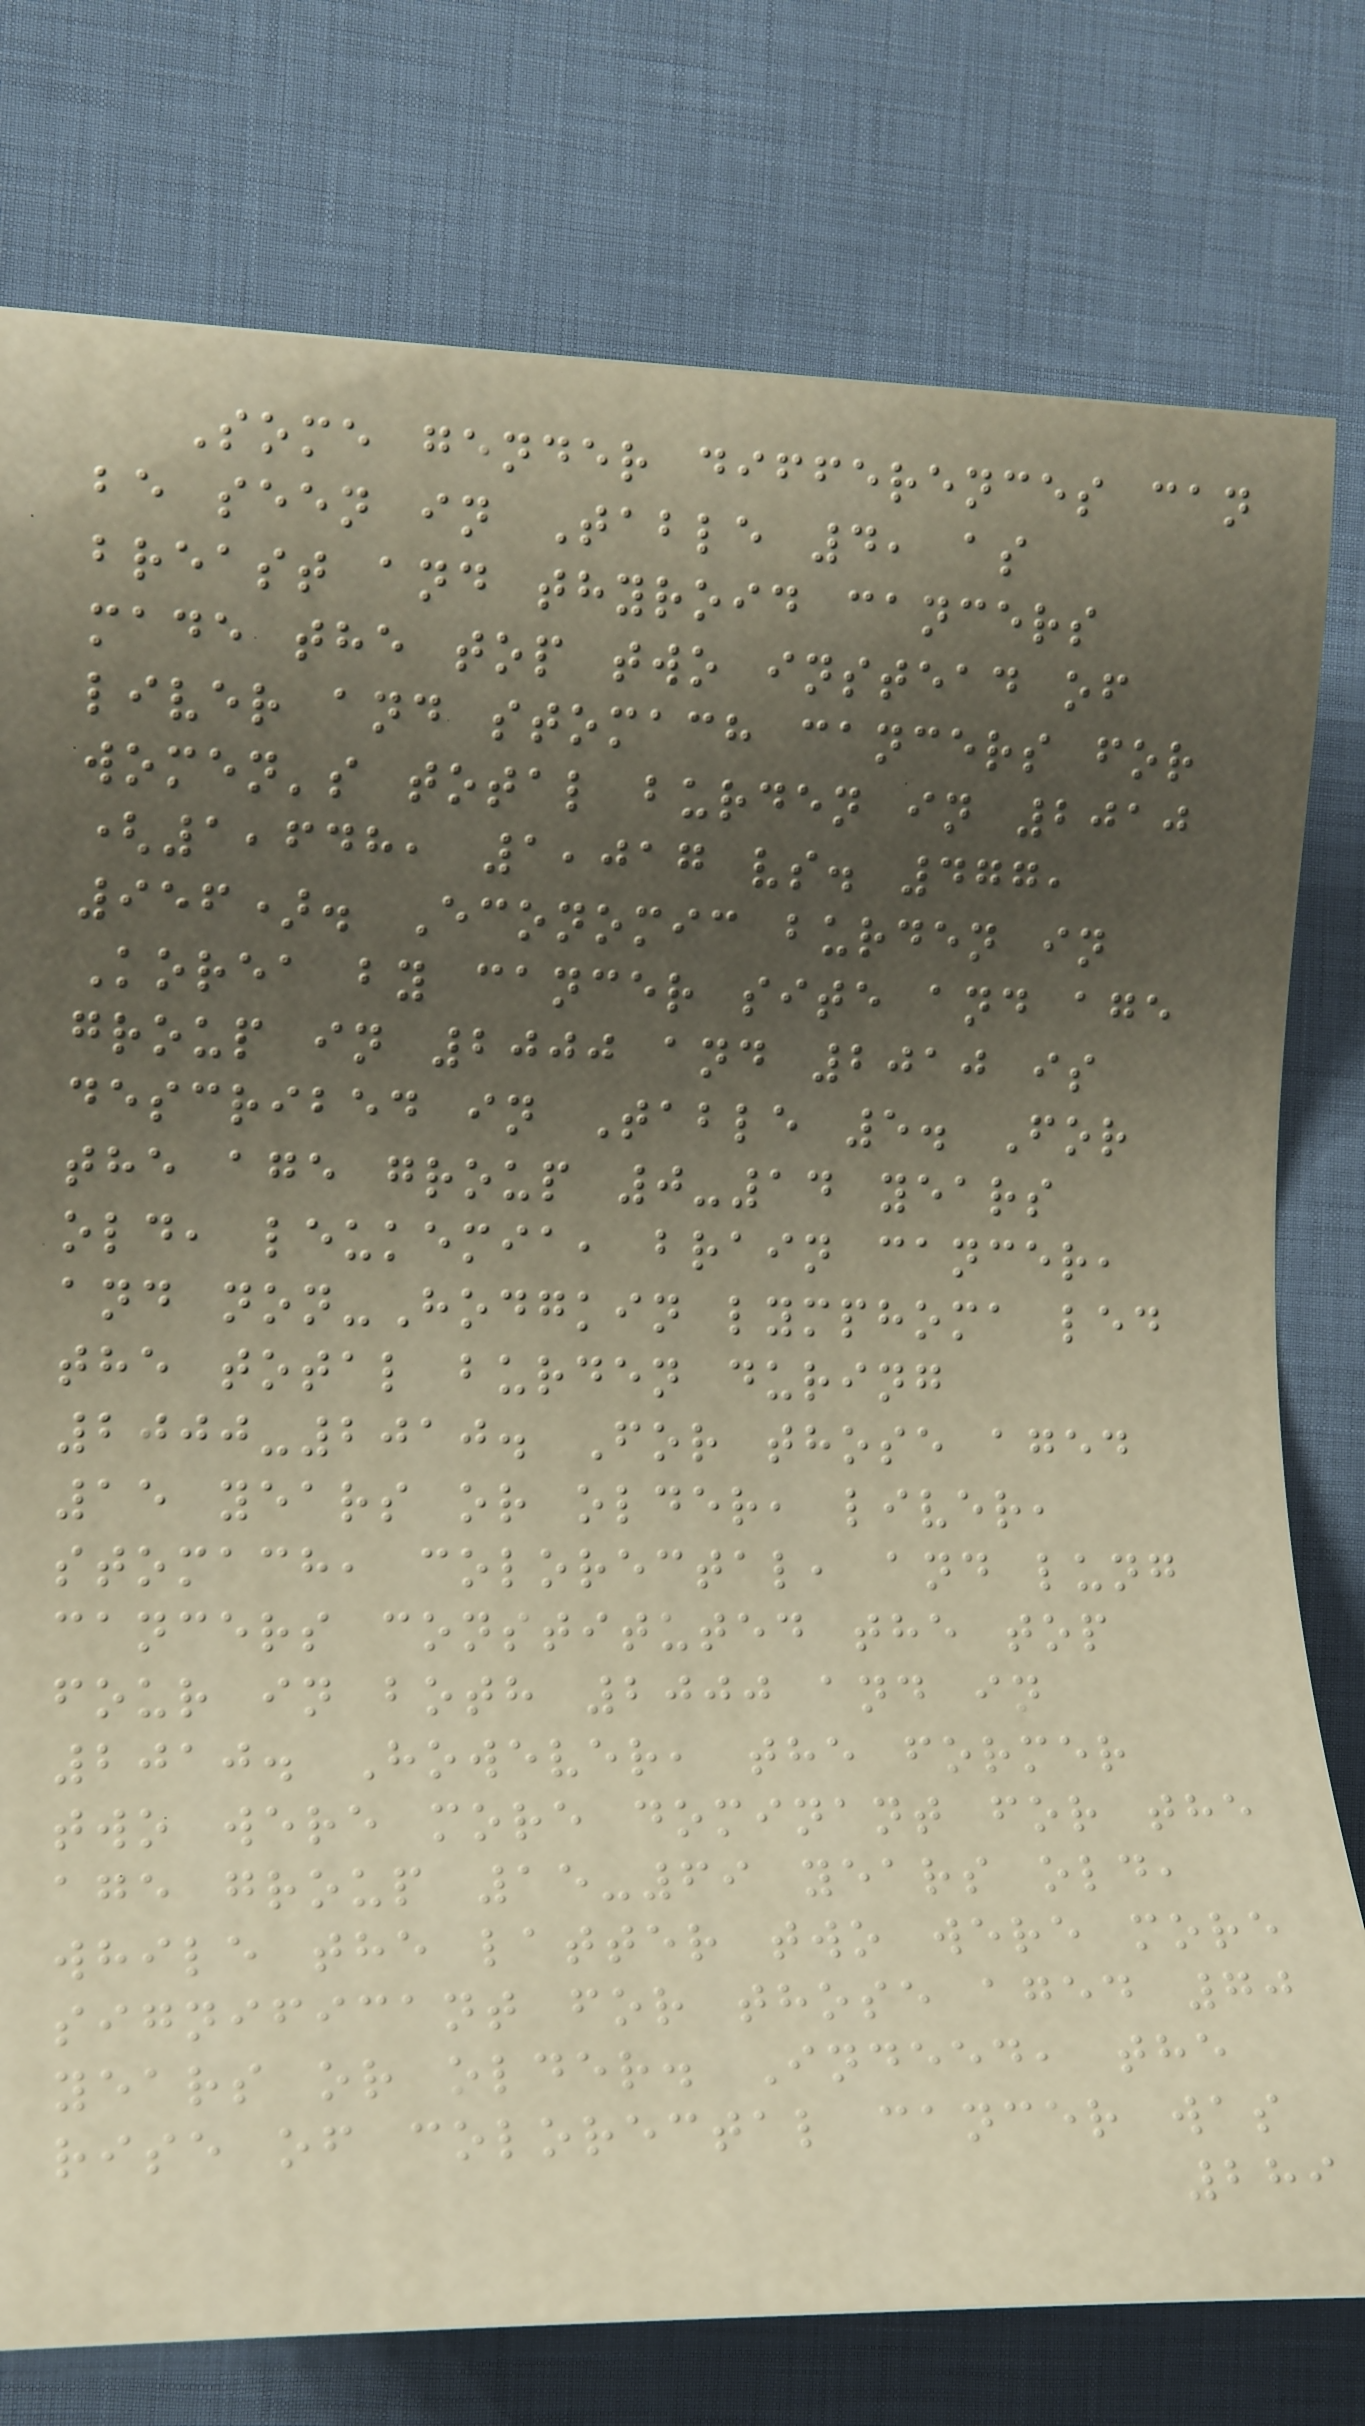Some gender differences can
be seen in Table 4, as
breast and thyroid cancers
made the top two instead of
liver and stomach cancers for
women's total burden in 2010
(1,648, 1,017 vs. 477,
956). Economic burden in
Korea by cancer site and age
group in 2000 and 2010 is
described in Table 5. For
the age group 0-14 years
old, leukemia, brain cancer,
and non-Hodgkin lymphoma led
the total burden during
2000-2010. For those aged
15 years or older, liver,
stomach, colorectal, and lung
cancers constituted the top
four in both 2000 and in
2010. However, the former
two were more dominant for the
age group 15-69 years old,
while the latter two were more
significant for those aged 70
years or older. Indeed, the
rise of colorectal cancer was
289
